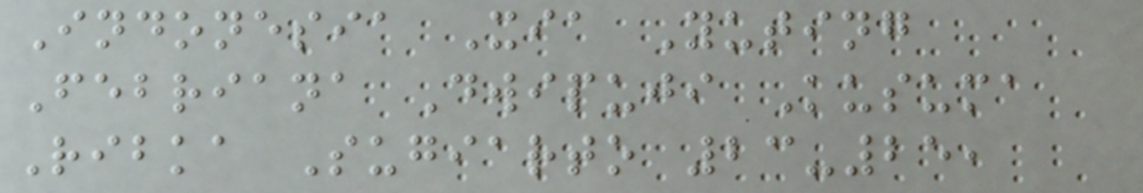Indonesia Xia Yuting
Febriana Dwipuji Kusuma
Ribka Sugiarto 23-25,
